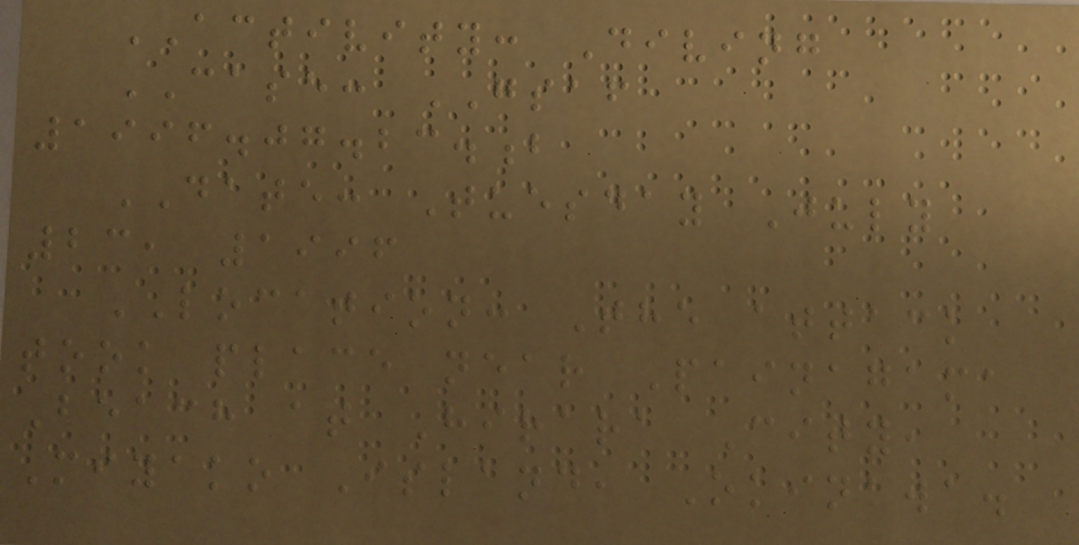ACTIVITY: Diving
CASE: GSAF
1996.07.23.b
DATE: Tuesday July
23, 1996
LOCATION: The attack
took place near Painagama
Beach at Hirara City,
Miyako Island, Okinawa.
